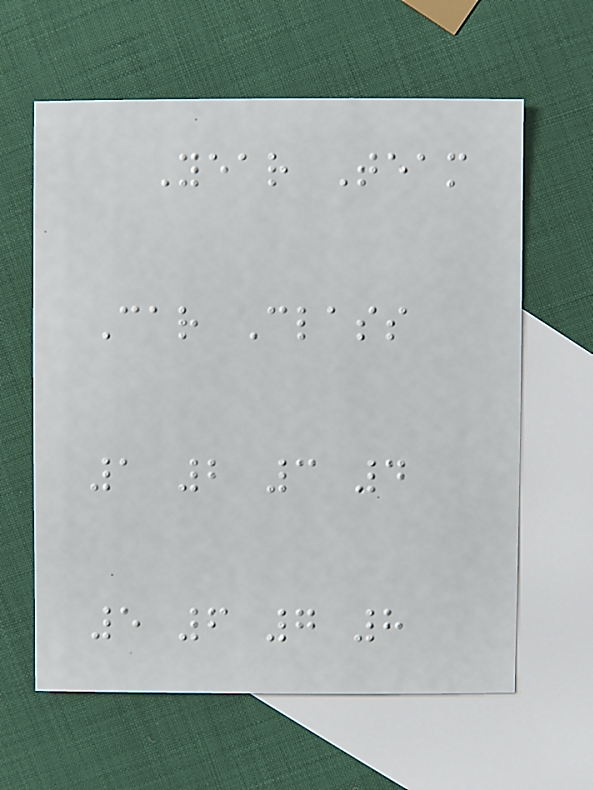Year Team
Car Class
1 2 3 4
5 6 7 8
